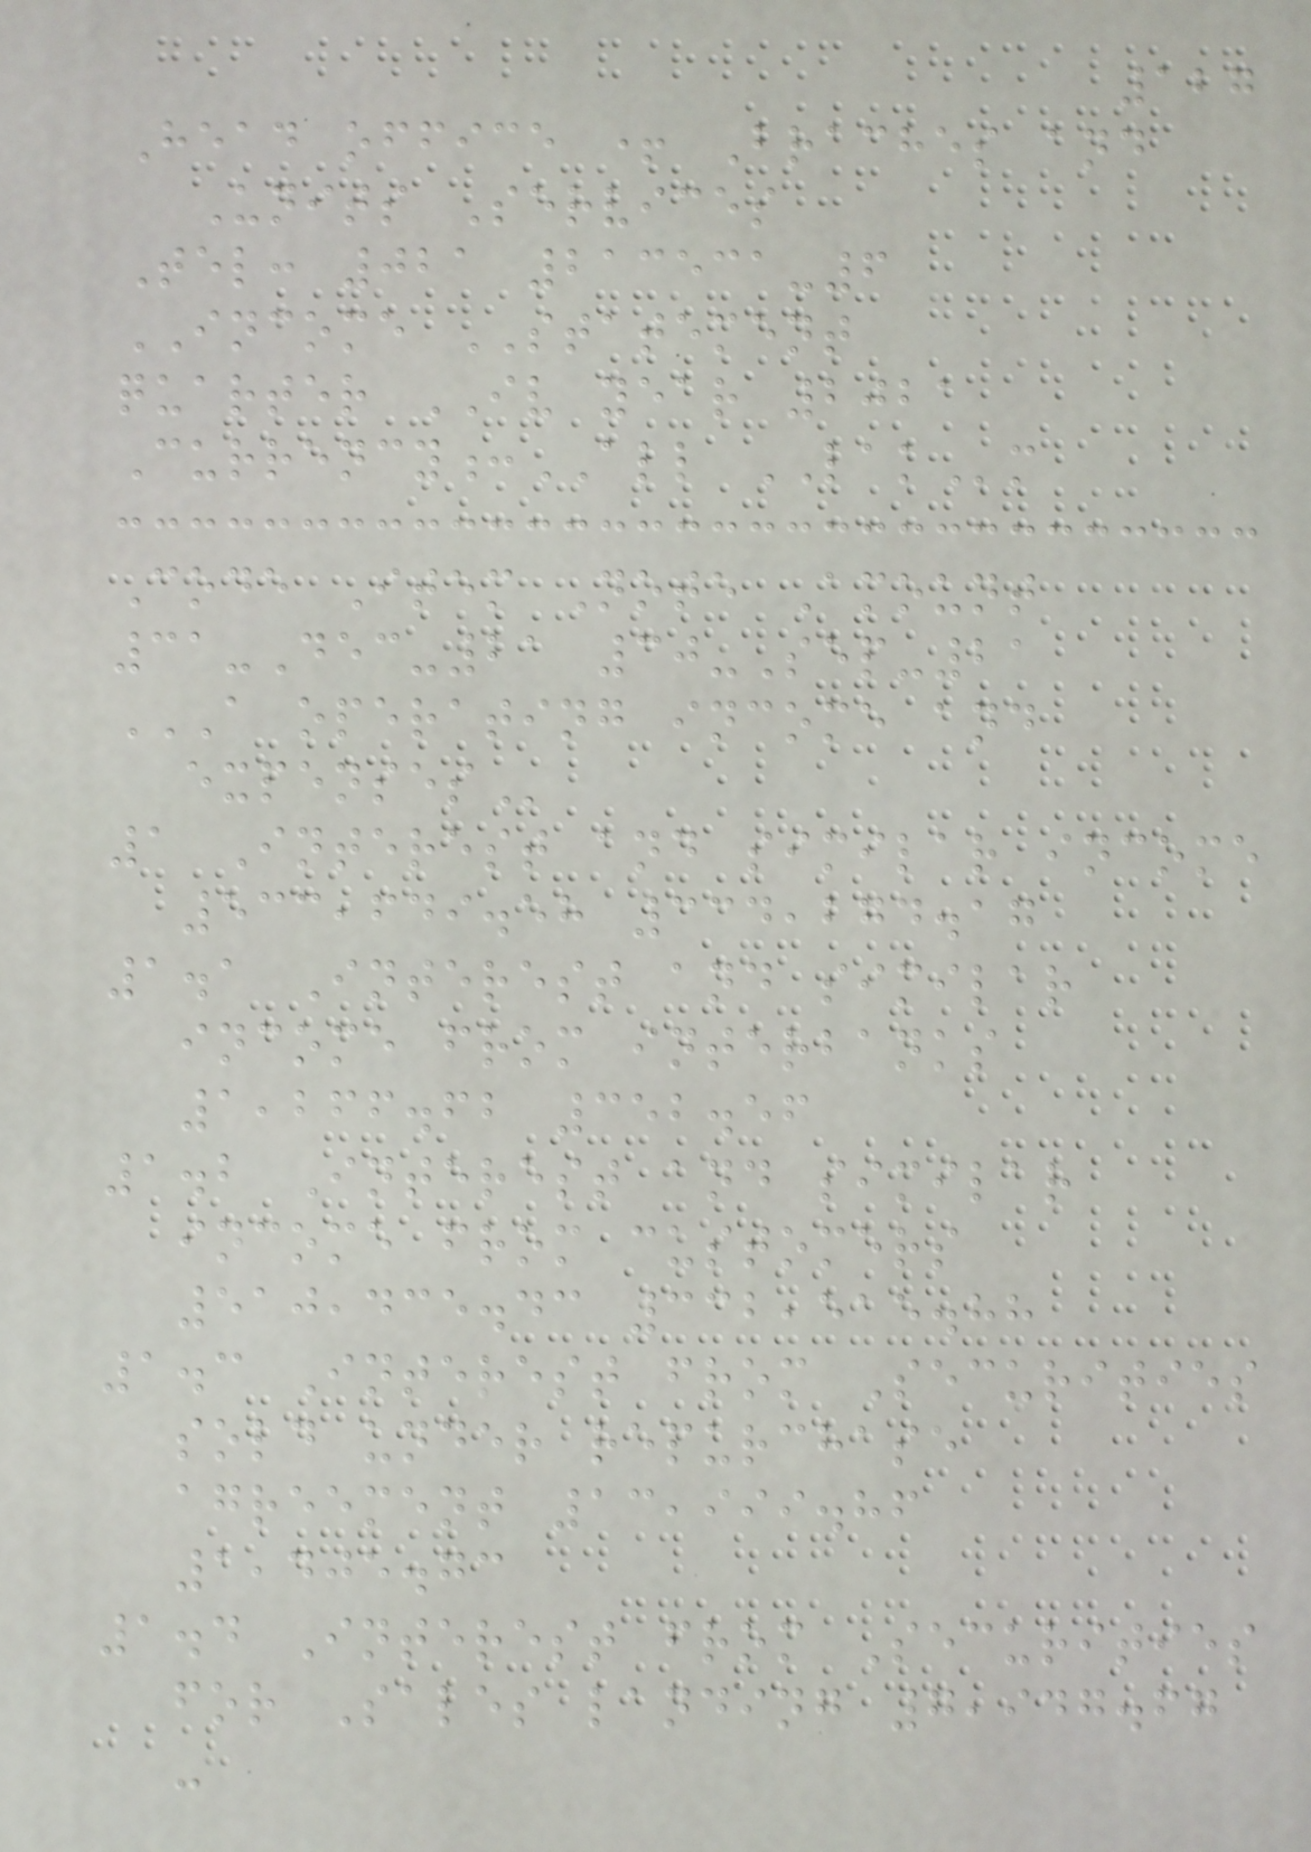127
Head office + Braches and
Units Services
Tel: 021 213531-6
INCOME STATEMENT
quarter IV year 2021
Currency:ALL LAKm
Code Item Note Amount
31-Dec-21 30-Sep-21
A OPERATING INCOME AND
EXPENSES
1 Interest and similar income
533,649.58 334,274.17
1.1 Interest and similar
income from interbanks
1,266.62 352.56
1.2 Interest and similar
income from customers
510,435.43 332,515.88
1.3 Interest from Securities
sold under repurchase
agreement 13,999.86
1,405.73
1.4 Interest from Securities
for Sales landing 7,947.67
-
